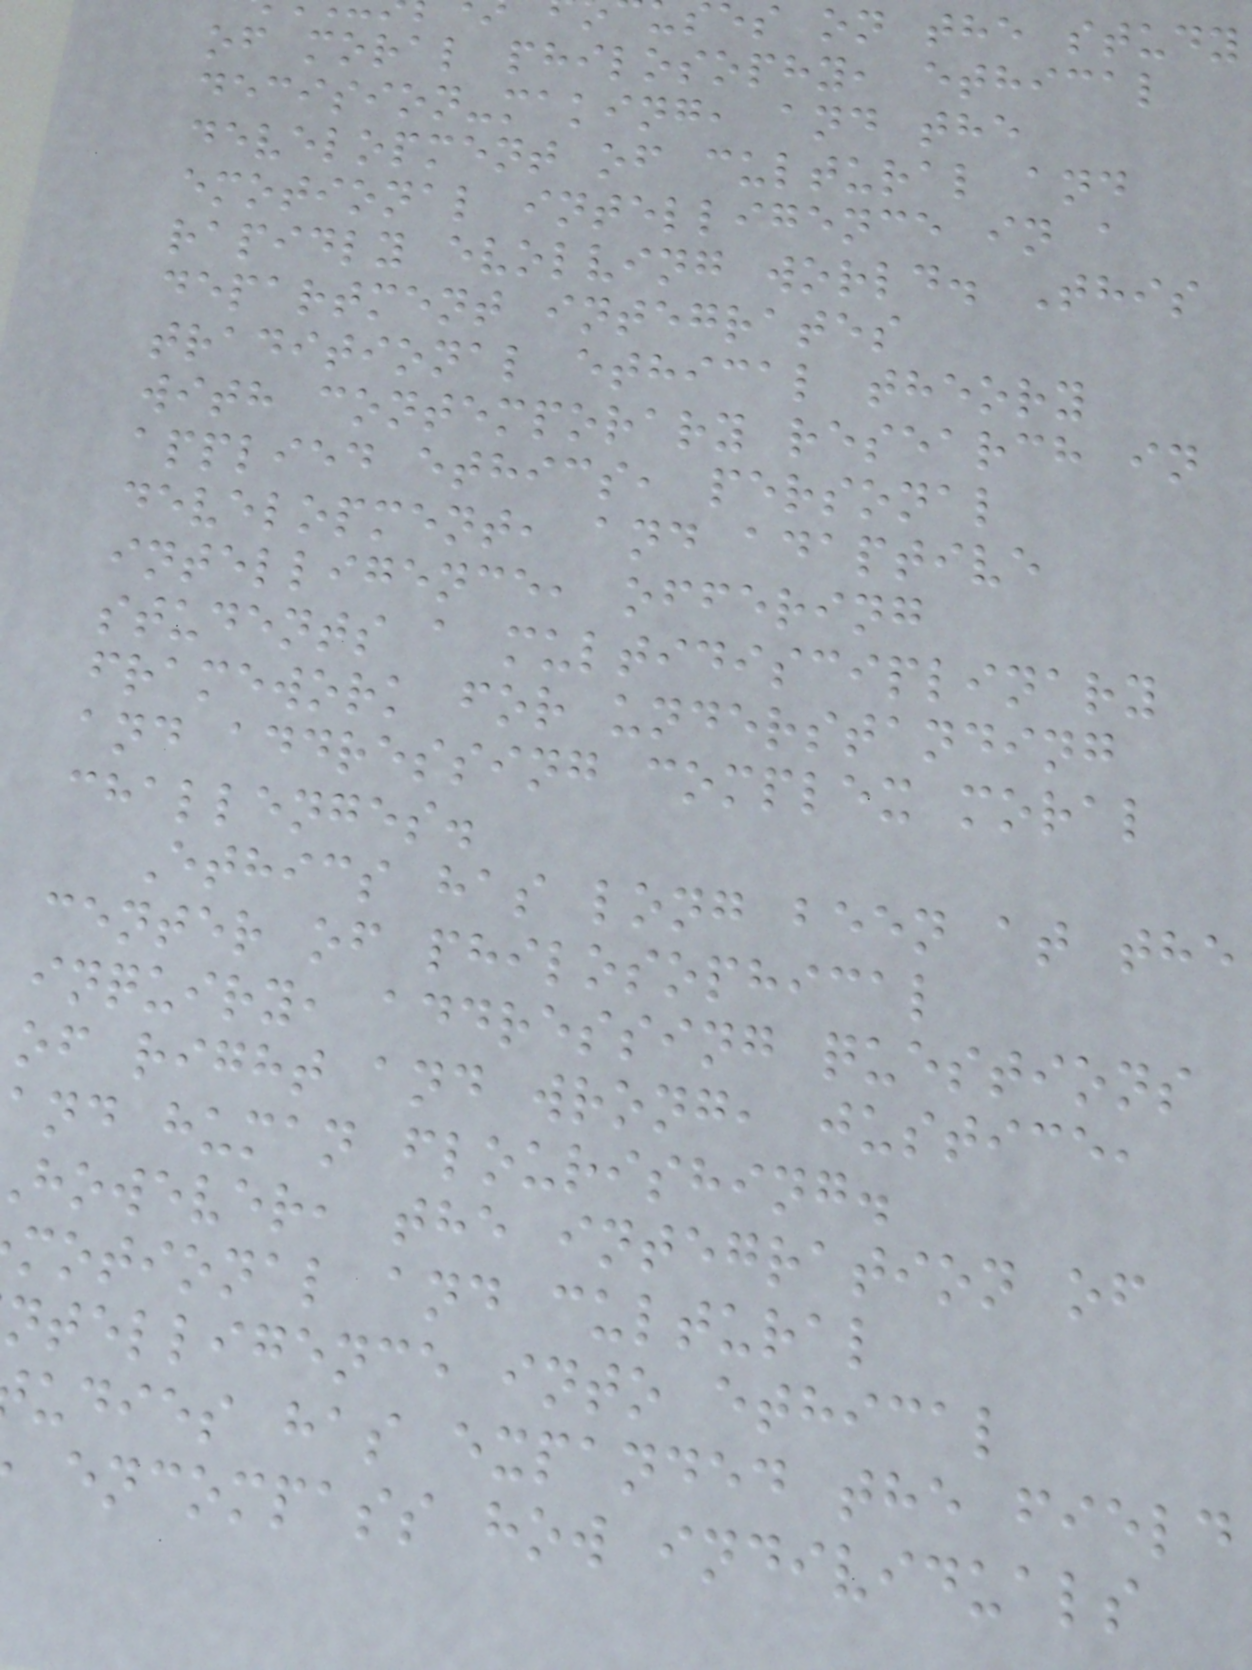es on the study
of moral philosophy, ethical
decision-making, and the
development of cultural and
emotional intelligence in a
rapidly evolving world. This
department integrates
traditional ethical theory
with contemporary research in
applied ethics, personal
development, and adaptive
intelligence, offering
students a multidisciplinary
framework for understanding
and addressing complex moral
challenges.
Ethics has long been at the
center of philosophical
inquiry, addressing questions
of right and wrong, justice,
and human flourishing.
however, the integration of
motional and cultural
ntelligence into ethical
udies has expanded the field
encompass how individuals
